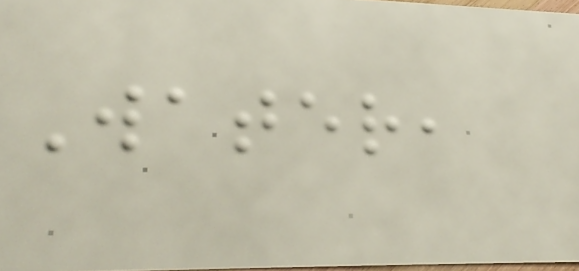Water,
